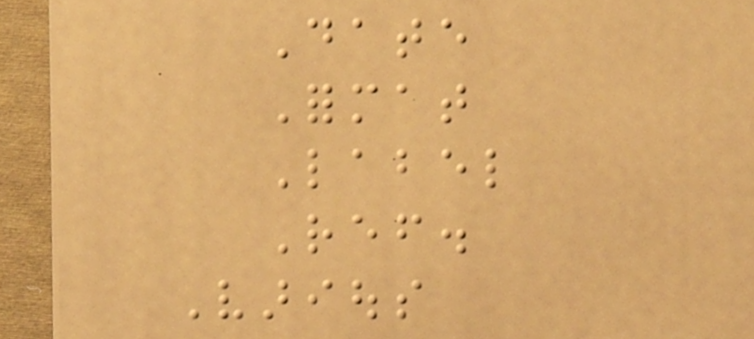Date
Format
Label
Ref.
Various
